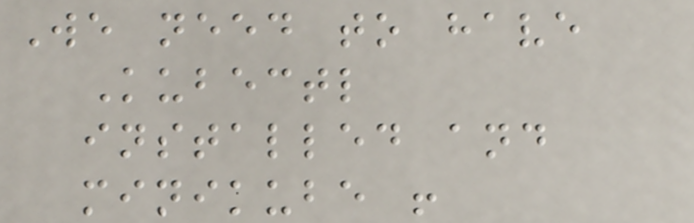We need to have
Kubectl
installed and
minikube !
